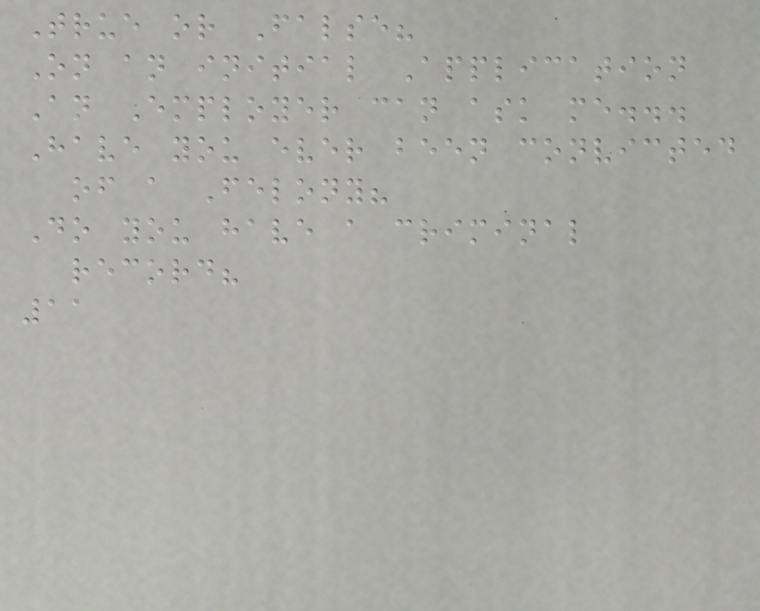True or False?
On an initial Application
An Employer can ask me...
Have you ever been convicted
of a Felony?
Do you have a criminal
record?
11
